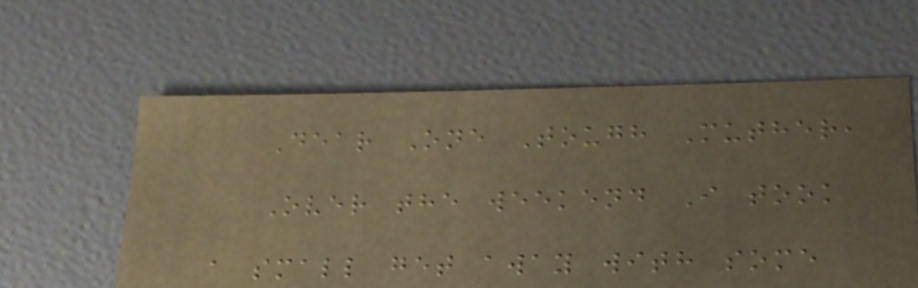Dear One Tough Muther,
Over the weekend I took
a small get away with some
